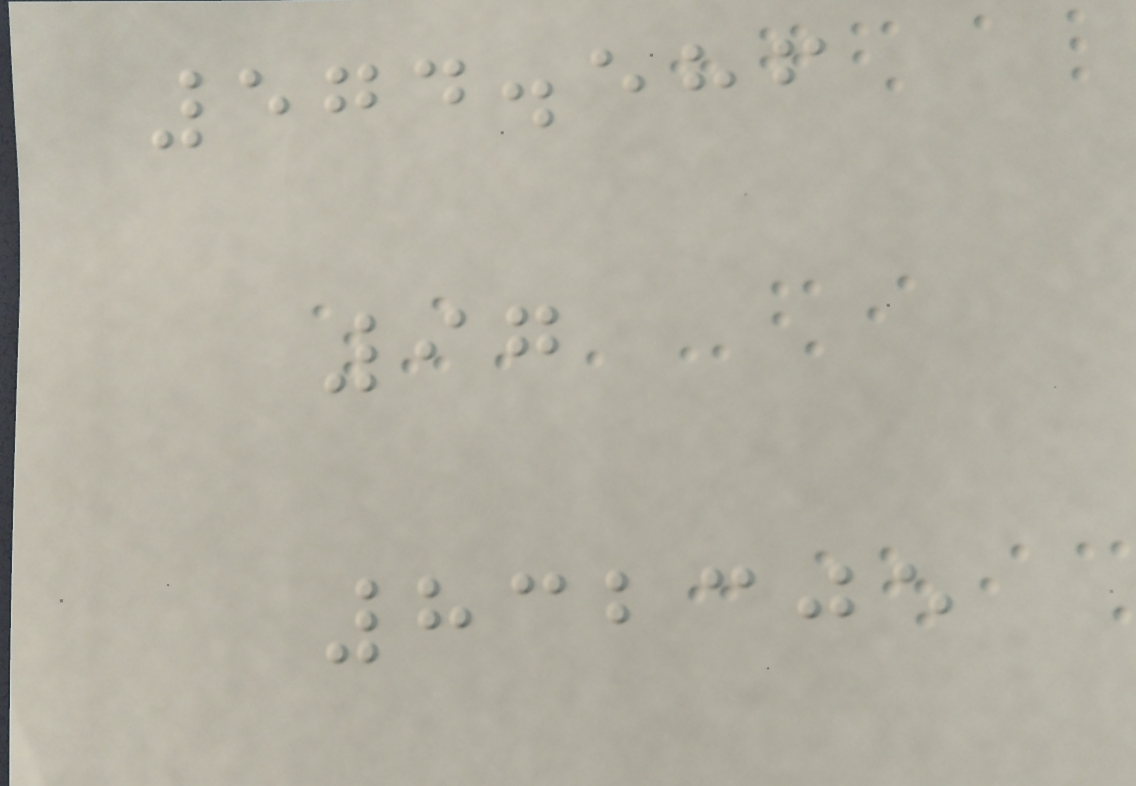574.586
97
832305
